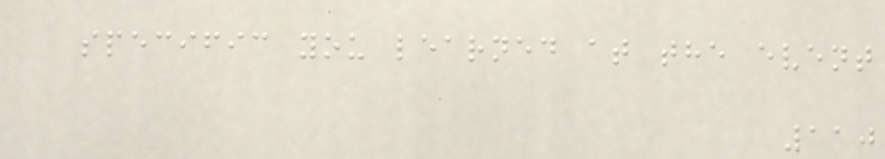specific you learned at the event
110
